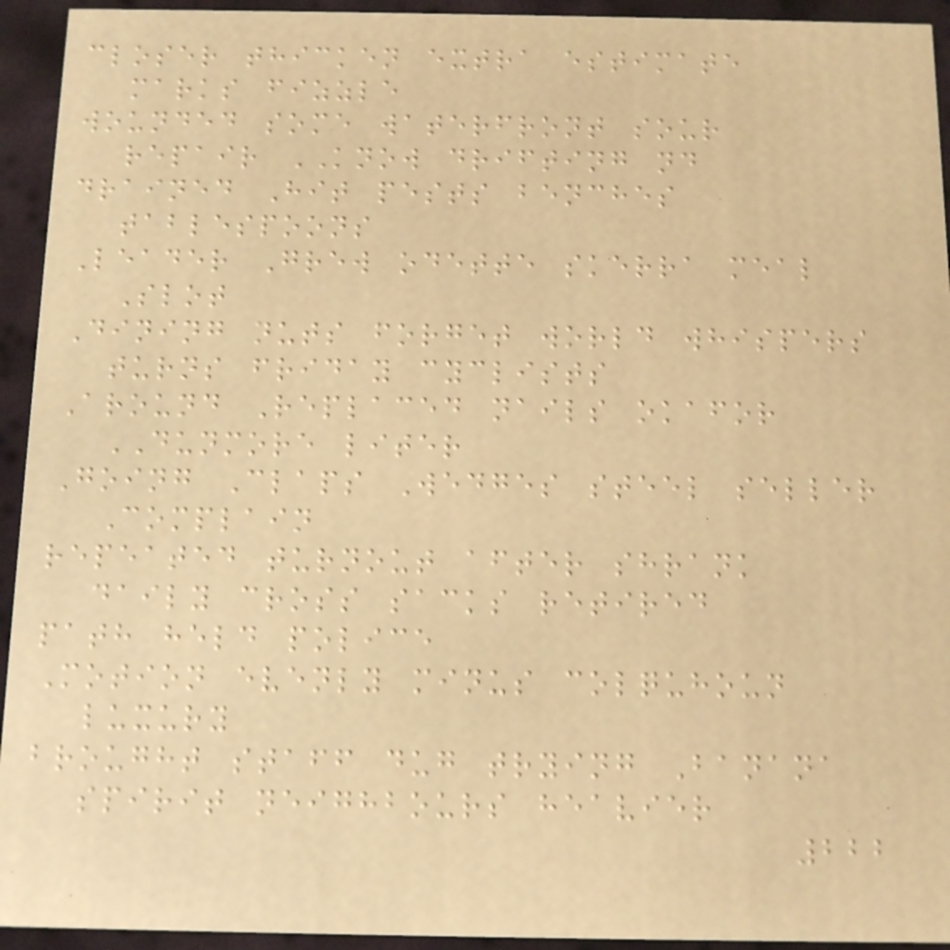closer thicken extra estimate
marks fizzle
wounded some waterfront sour
repair KNOW drifting nd
drained Hit pests benches
tablespoons
Leader Grew odette skerra meal
Slot
Dining nuts forget world whispers
turns friday cyclists
Around Replaced nails okafor
DUNMORE liter
Going Claps Wedges steel seller
Complain
repeated turnout after shrank
daily cross sacks retired
path held police
Motion evenly minus colquhoun
luxury
brought staff dug trying Banana
spirit neighbours heavier
222
